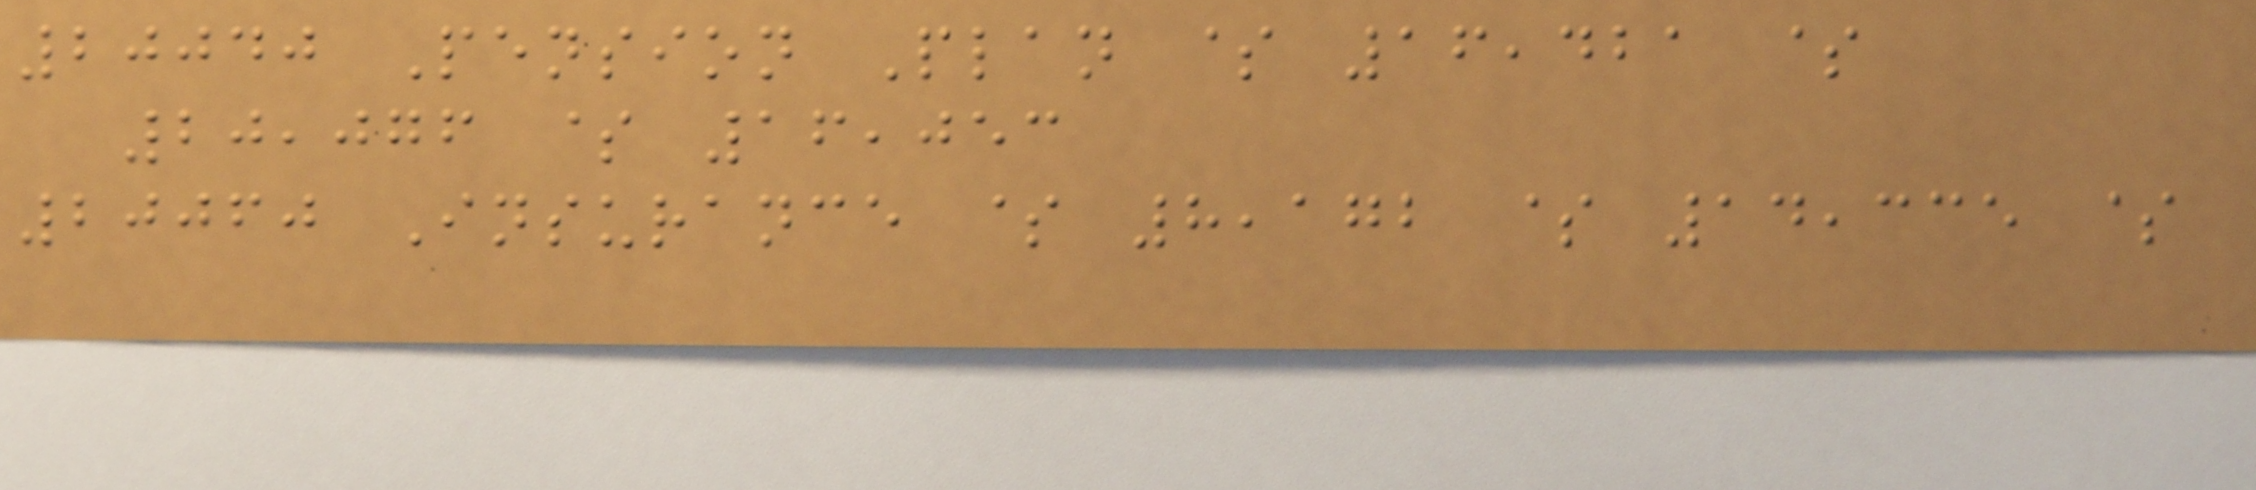20040 Pension Plan $ 16,421 $
20,076 $ 16,053
20060 Insurance $ 8,172 $ 14,335 $
